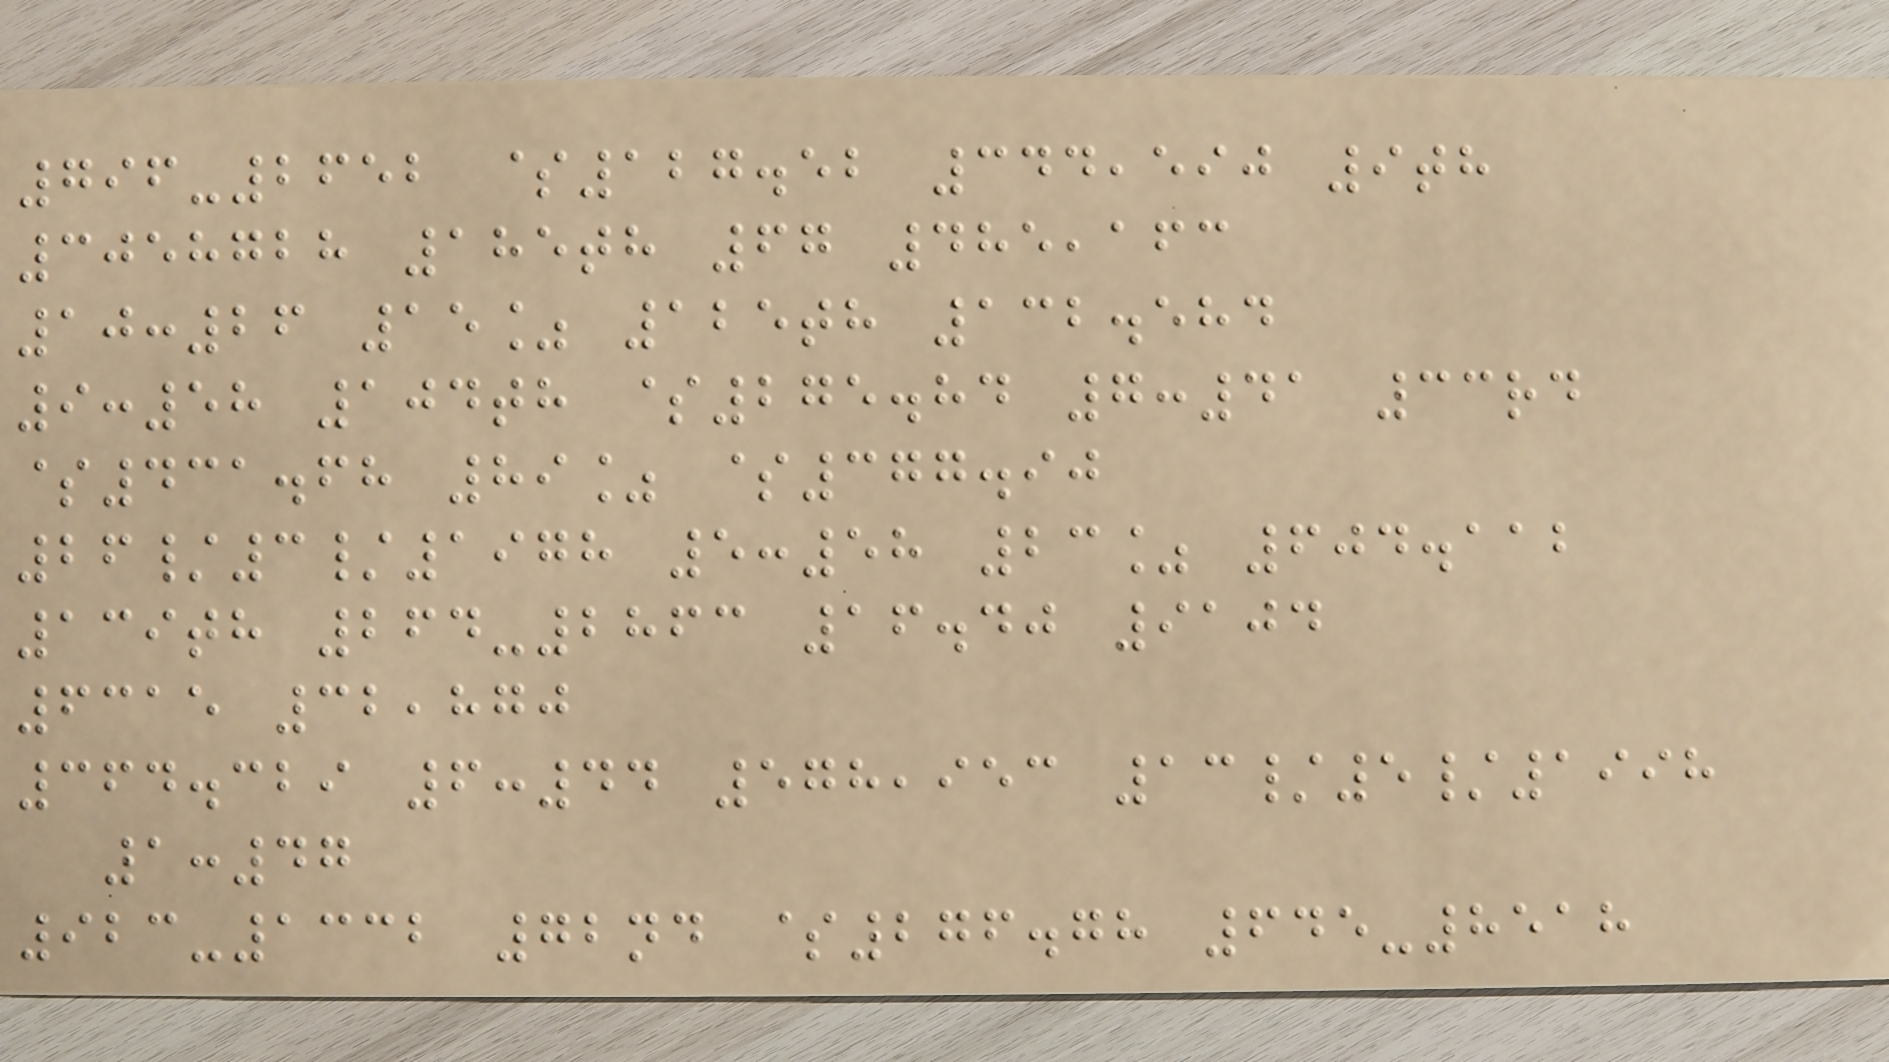796-2652 $127.52 344,590 9th
3058728 185th 67 485,163
10:26 15% 125th 132.584
9:58 104th $275.84 7:41 33rd
$431.68 89% $377.90
26/3/1978 5:58 23% 604.112
139th 264-2863 16.40 9104
6315 32,870
364.329 6:44 578,953 13/5/1998
1:47
923-1332 72nd $276.78 645-8518
